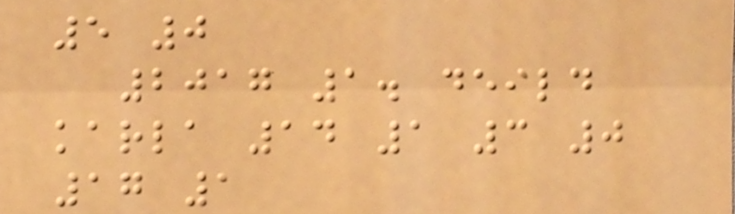5 0
2017 1. deild
karla 14 1 3 0
17 1
